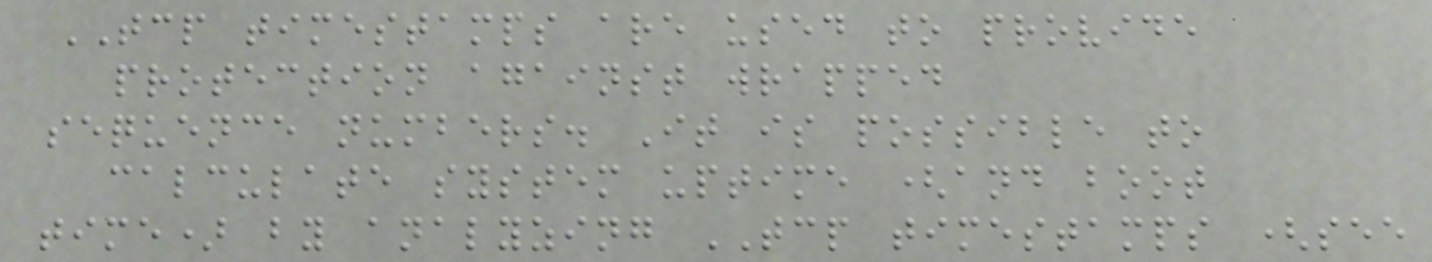TCP timestamps are used to provide
protection against wrapped
sequence numbers. It is possible to
calculate system uptime (and boot
time) by analyzing TCP timestamps (see
